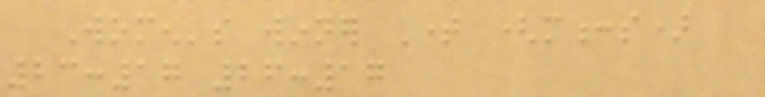Women's winner Time (m:s)
23:17 26:17
